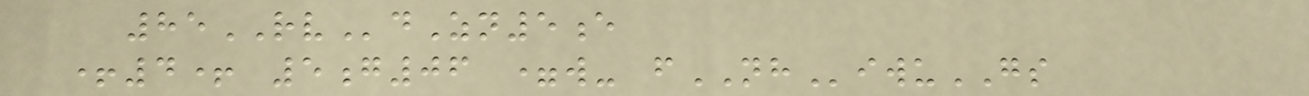85RVdZn5e
+4+ 5g06 =w- fNHiwuGS
